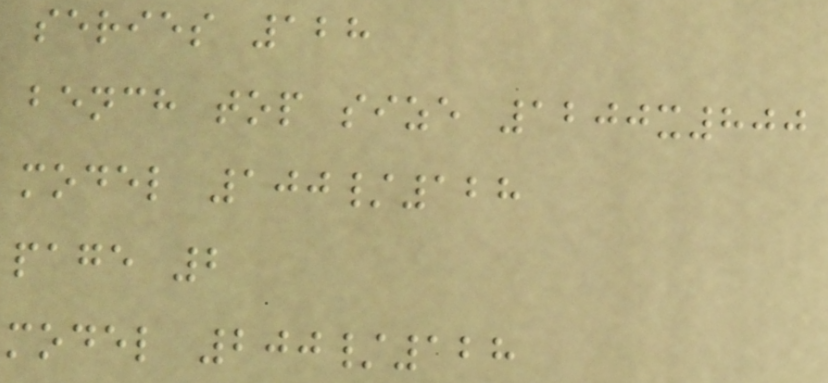series 128
bench top size 1200x800
model 100/128
page 2
model 200/128
